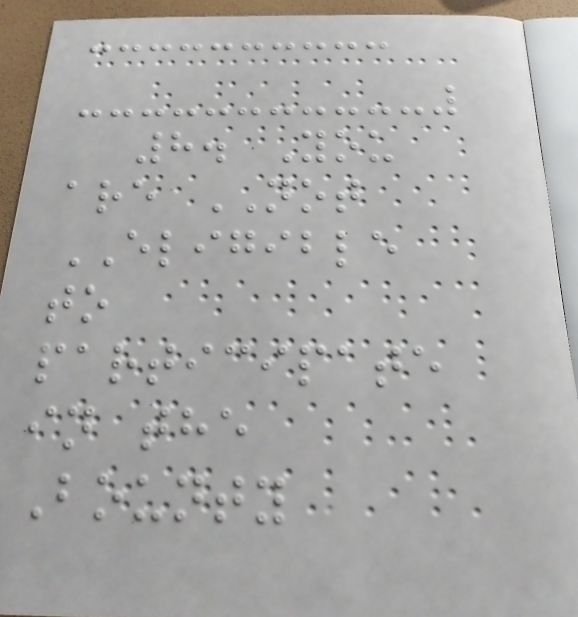8. You
are NOT
ELIGIBLE
to
participate
in the
Bounty
